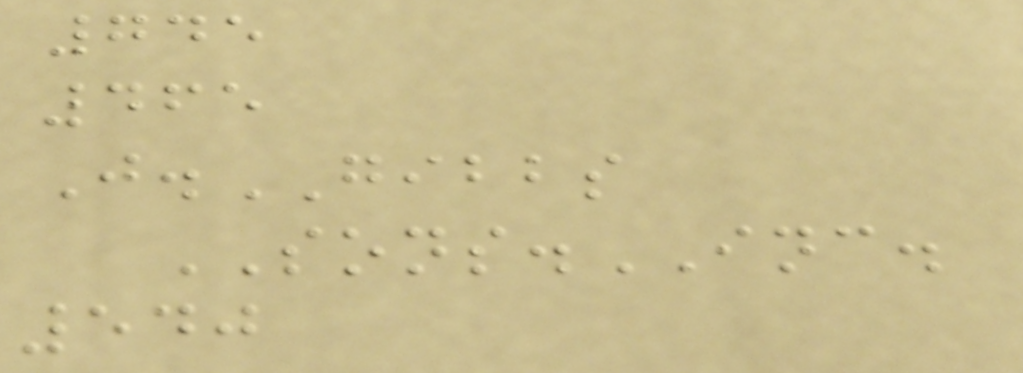745
465
J.GIBBS
SONS.INC.
540
